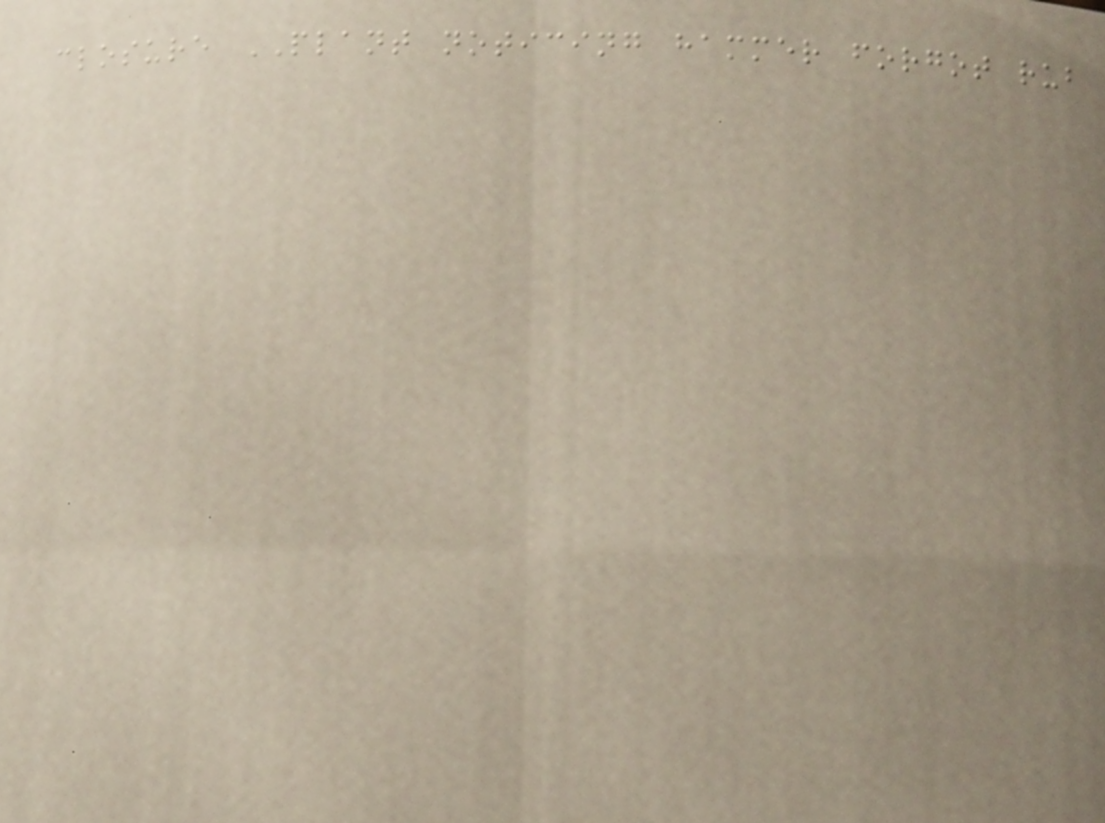closure PLANT noticing hammer forgot rub
